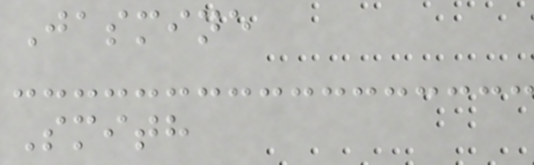Jasmine
Smith
